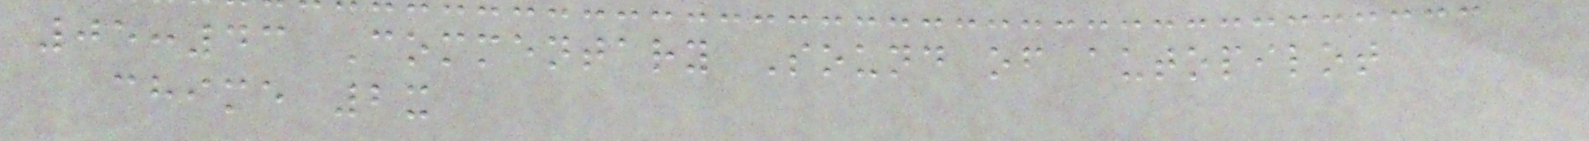05:43 Commentary Sound of autopilot
chime 2x
